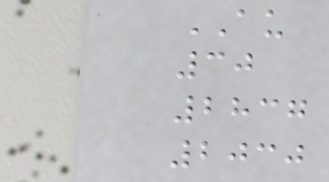AU
30
2837
2030
